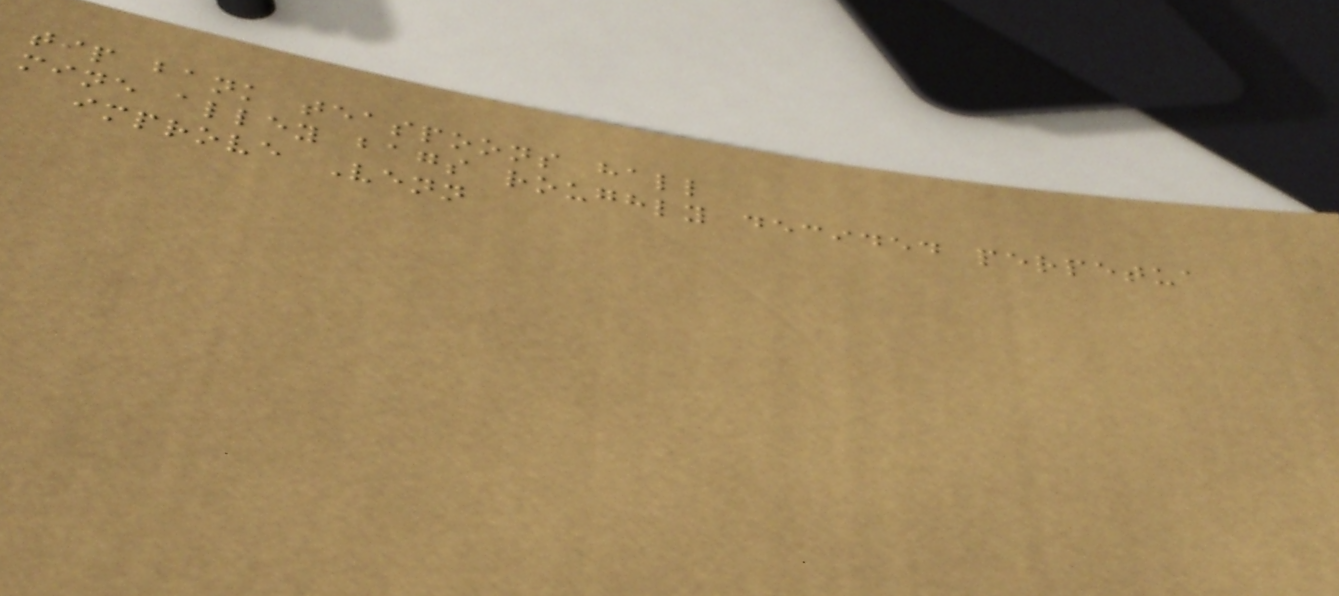tip bank teaspoons hall
mine alley bags roughly decided perpetua
improve Venn
